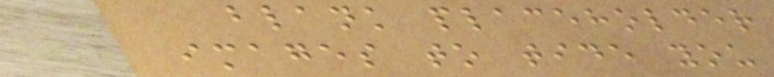blank placeholder
images to tide you
